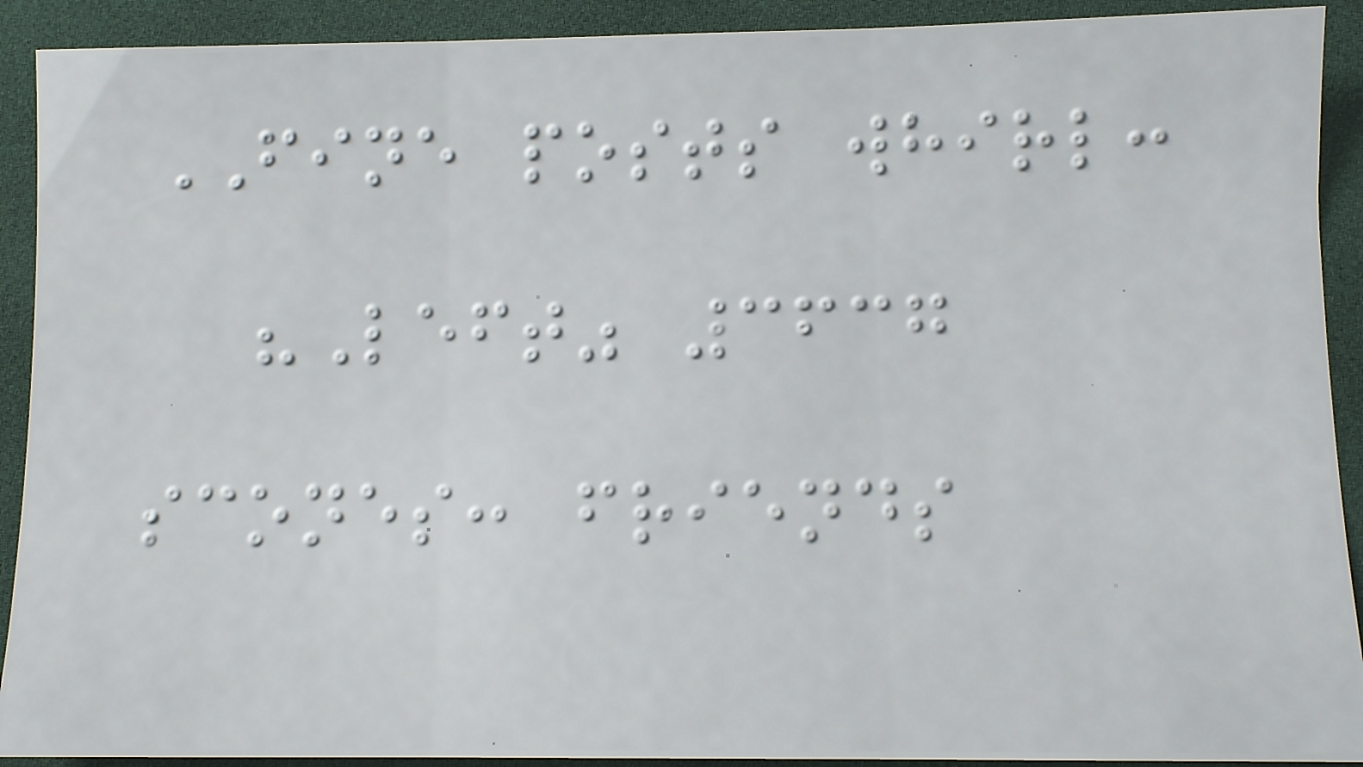FINE posts whirl:
"Left" 3637
scones: friends
